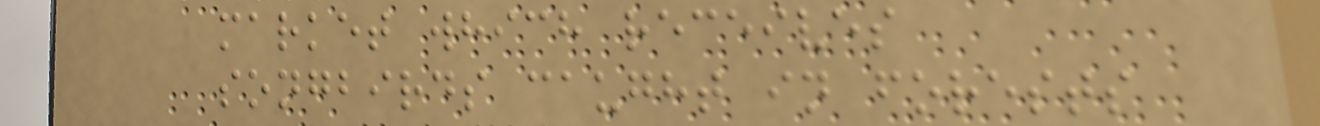market which receives
songbirds caught in forests
